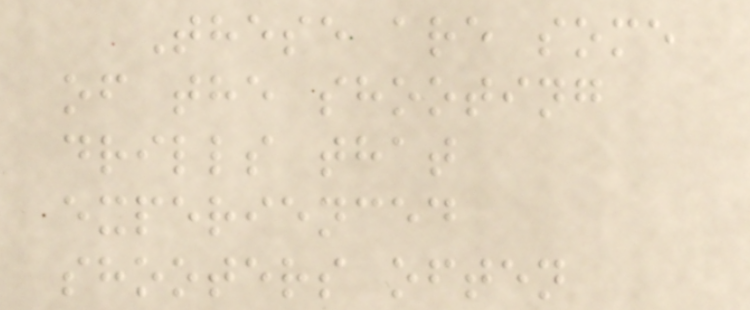These are some
of the shooting
drills that
experienced
shooters often
